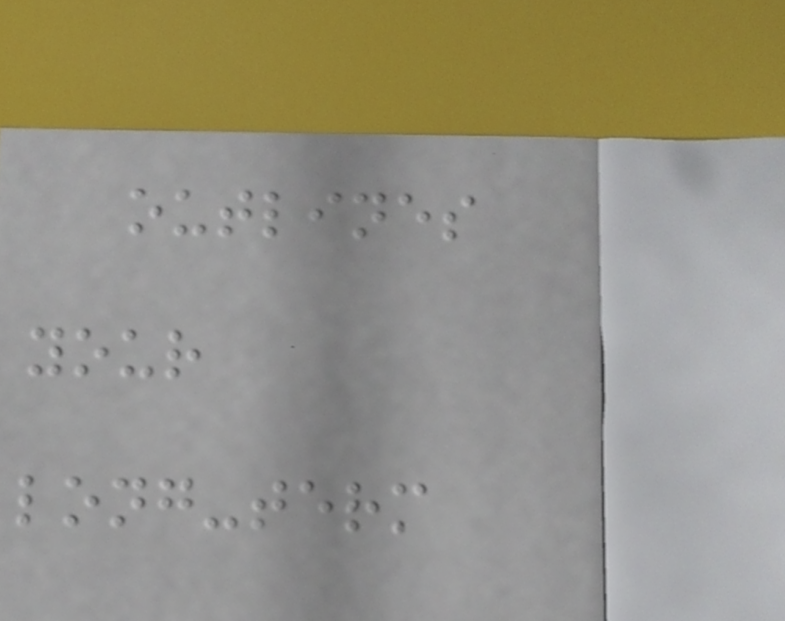outlines
your
long-term
